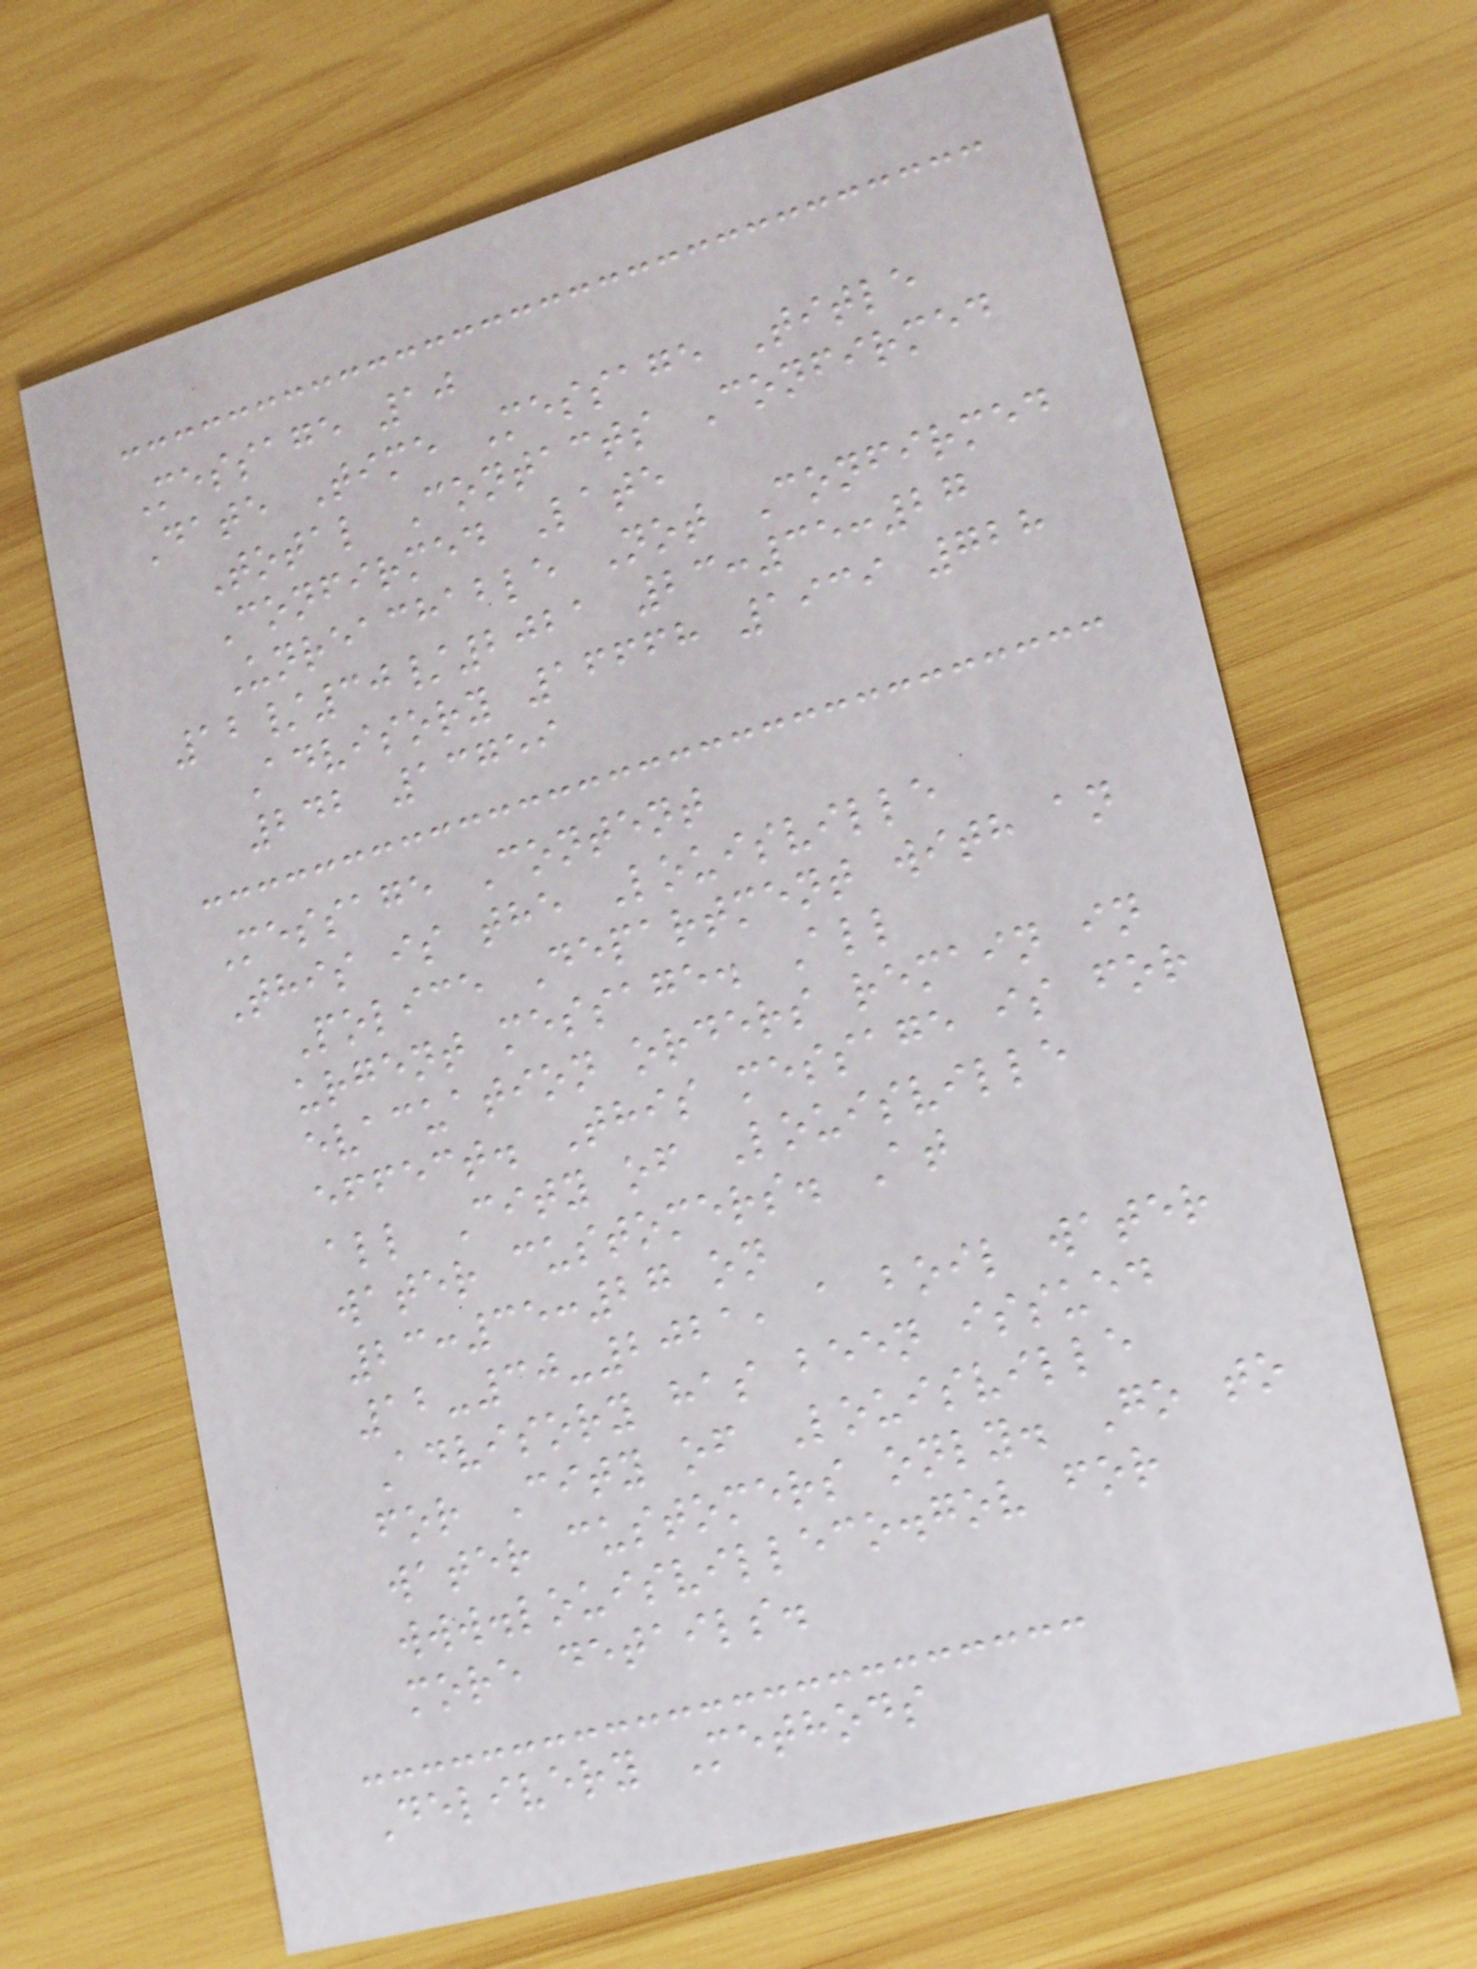Message 10
Date Time Message Title
Total Contacts Confirmed
Confirmed Late
Unreachable Not Confirmed
12/30/2021 23:35:27
Advisory 16668 1939 728
242 13759
Message Content
This is the Louisville
Police Department with an
urgent message. All
evacuation orders remain in
effect. This message is for
all City of Louisville
water customers. At
23:35:27 on
12-30-2021, a boil water
Advisory has been issued
for City of Louisville
water customers only. Go to
www.louisvilleco.gov for
more details.
Delivery Methods
